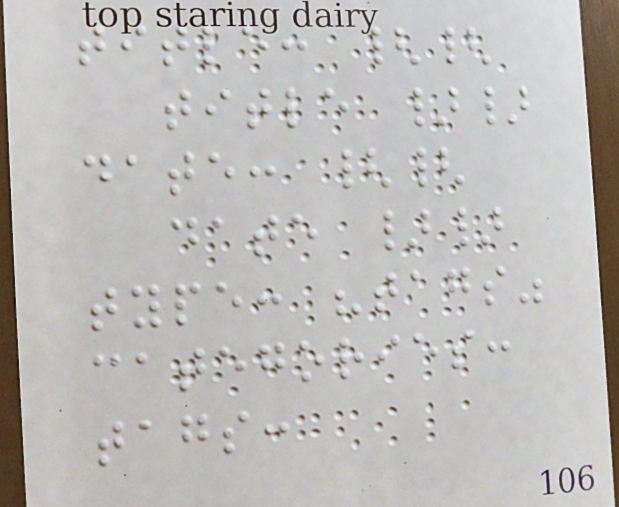title: {{
title }}
date: {{
date }}
type: "tags"
categories:
tags:
